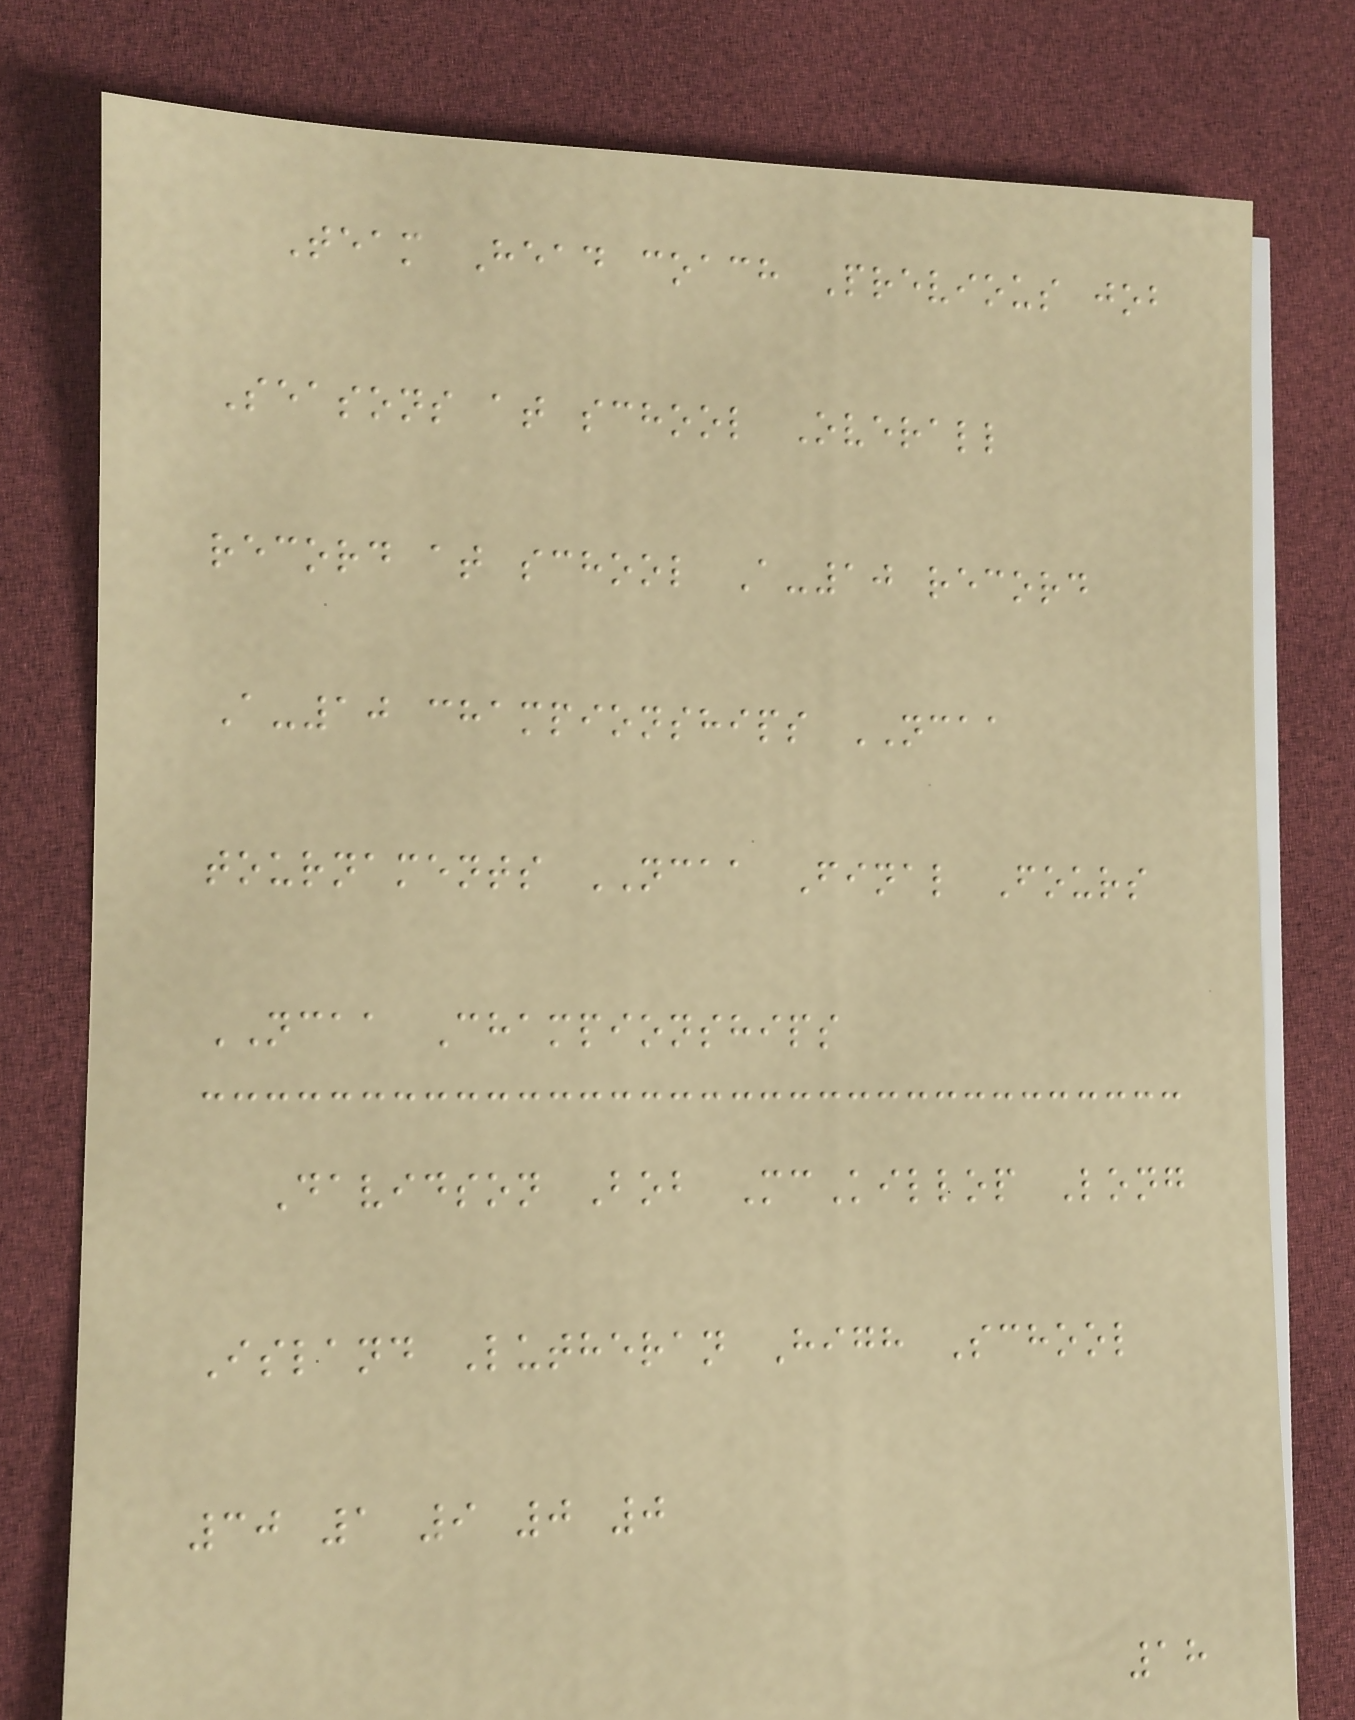Team Head coach Previous job
Seasons at school Overall
record at school A-10 record
A-10 championships NCAA
tournaments NCAA Final Fours
NCAA Championships
Davidson Bob McKillop Long
Island Lutheran High School
30 1 9 0 0
18
